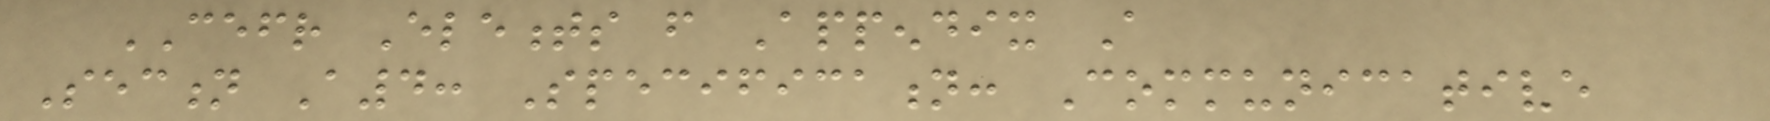CEFR Elements from Appendix A
Section A4: Specification: Communicative
